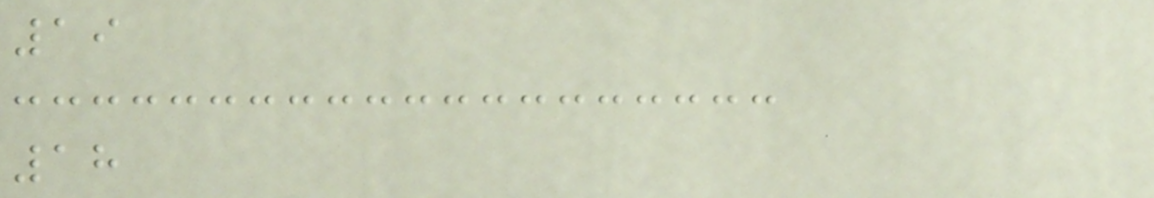19
18
